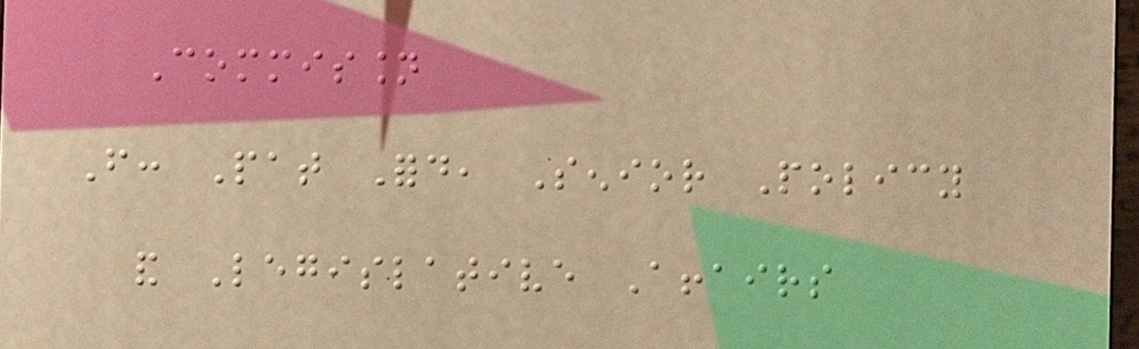Commission
From: Pat Ford, Senior Policy
and Legislative Affairs
